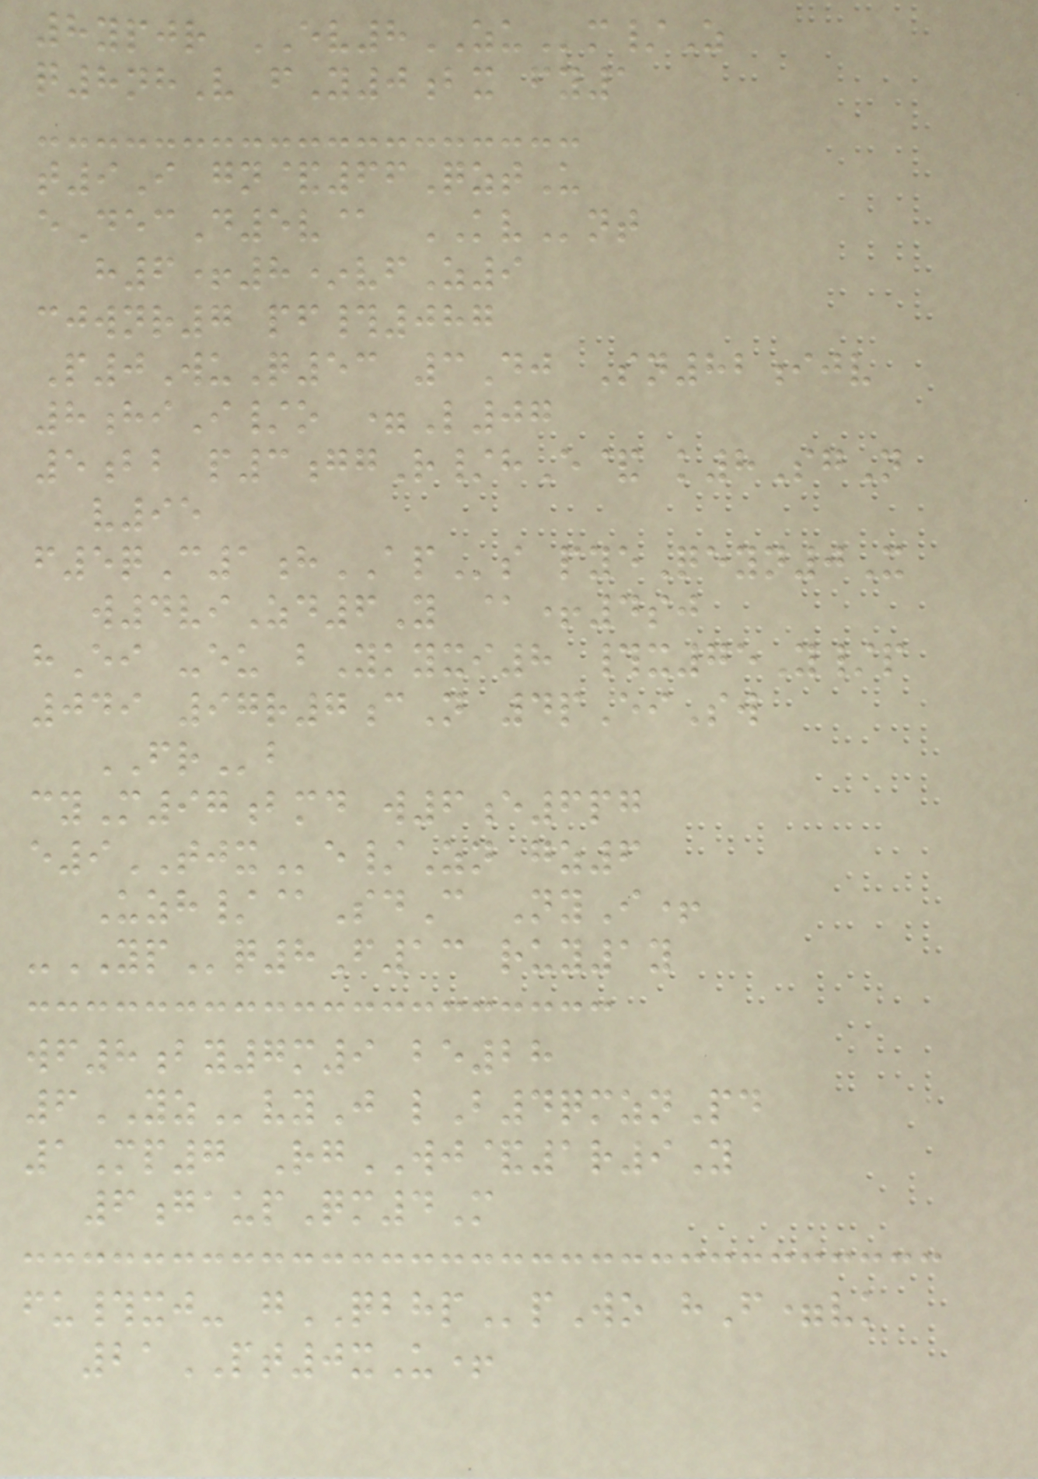8ypjr EV8ZUm/Z
q8nhV fY0bx fy1
t9I gn&66QztU
eDecD5v@ KVnt
h6+8*vfZ9
cjwnr7 pf#087
P0WuQ53 3Dj Sn82ijv
8hiI/o =L07
5bb p3ggR/hE& k8SgN
v95
f5qC1hAPs pyeQeyn0X
w4viZd6Y @+4sj
hEi -eu bYkyxi8 #x75Y/p
049 97r7cN 4pEiSw
FRb
cyM97bmd w6e6pg
e9TJXe/Zn gz6
Uzh/@SdC NyI+
-YPq8F13 ruy1y
wf8by7m9 be28
6YZvyJ lB4qmznPd
1Mp7 RgWJ&1r9Y
6gaupQm4M
fu#xj- gQBHPpWo hF=vk
21PT0xU+
